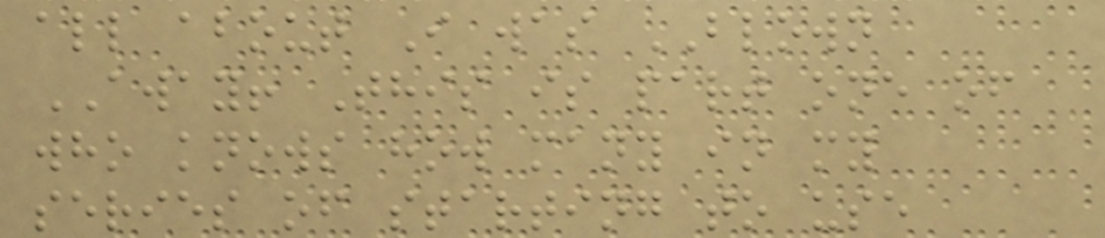all about I was BLOWN
AWAY! This is part one of
who knows how many in my
series of starting to use
